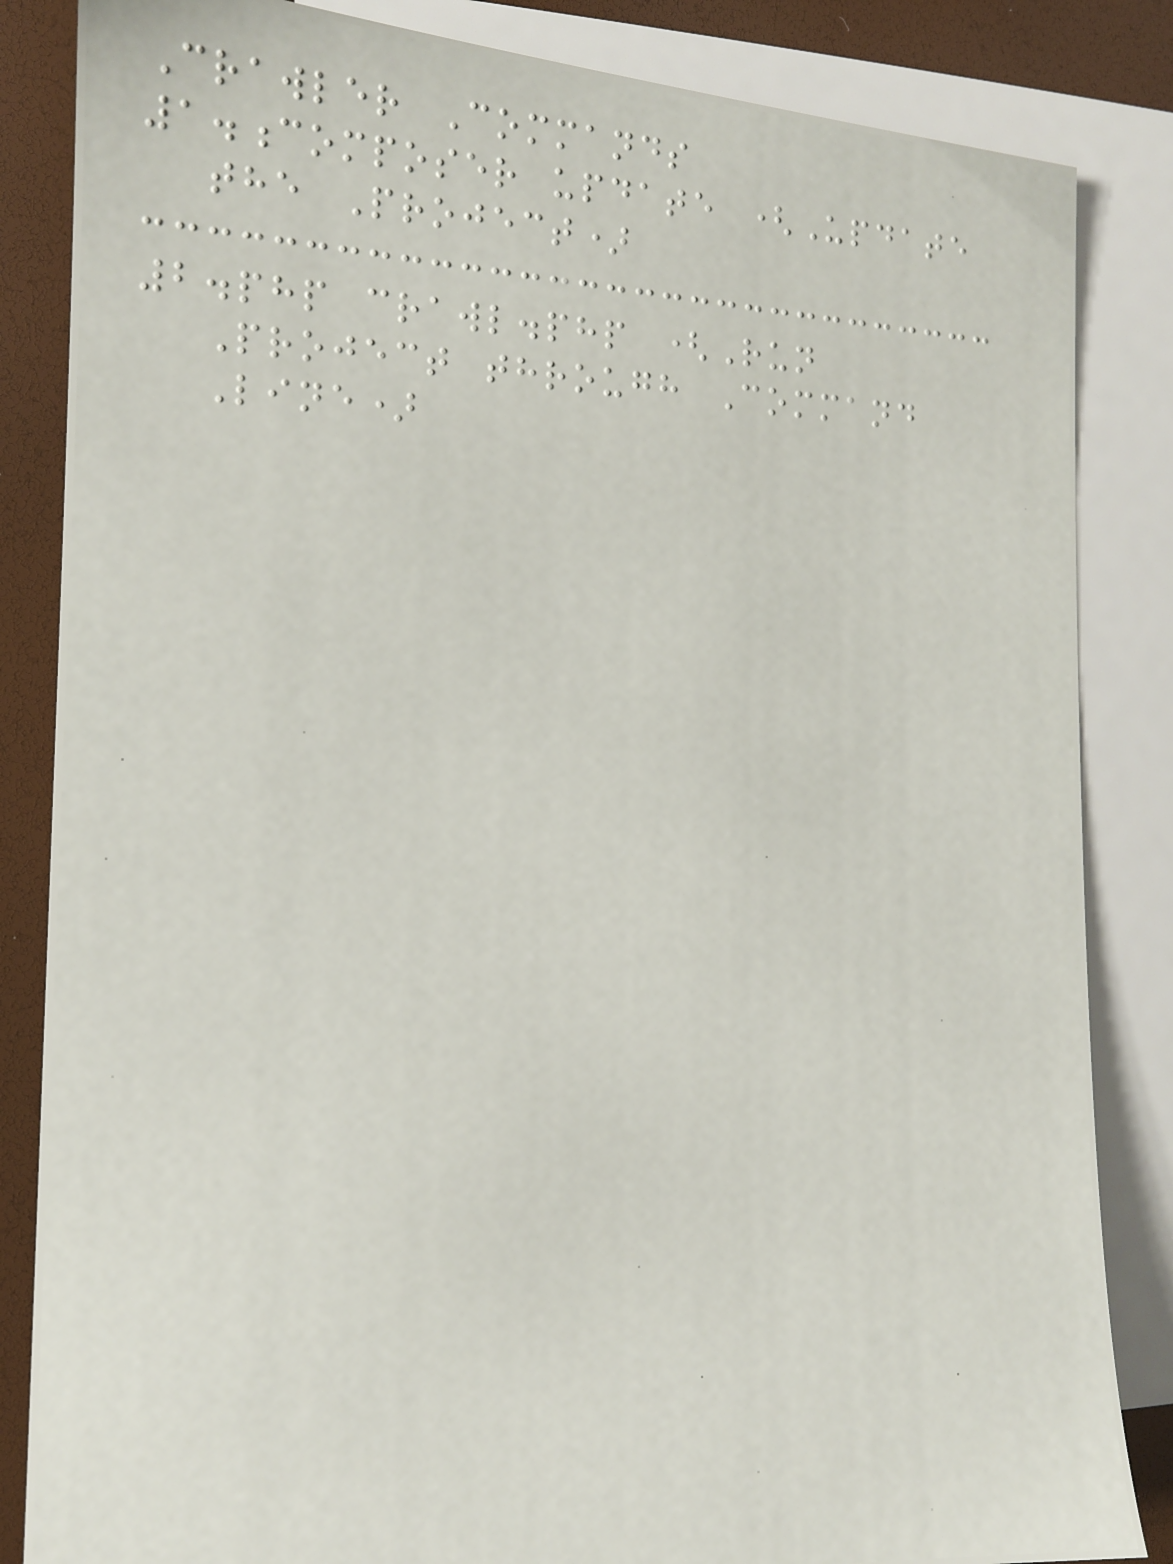Crawler Commands
1.composer update (Update
the Project)
2.php crawl.php (Run
Project through Command
Line)
